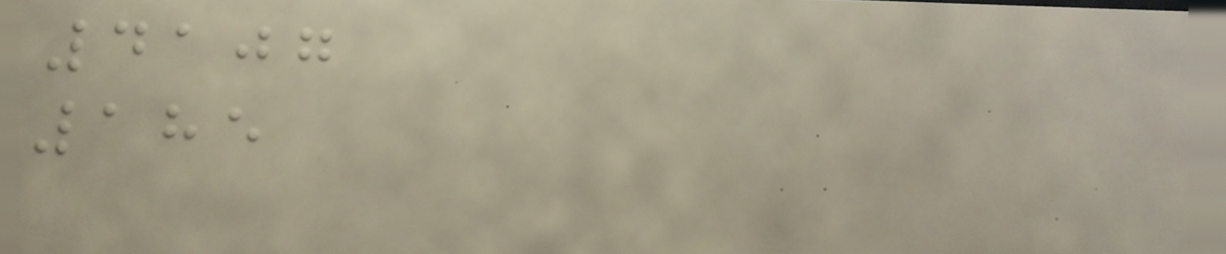4107
185
